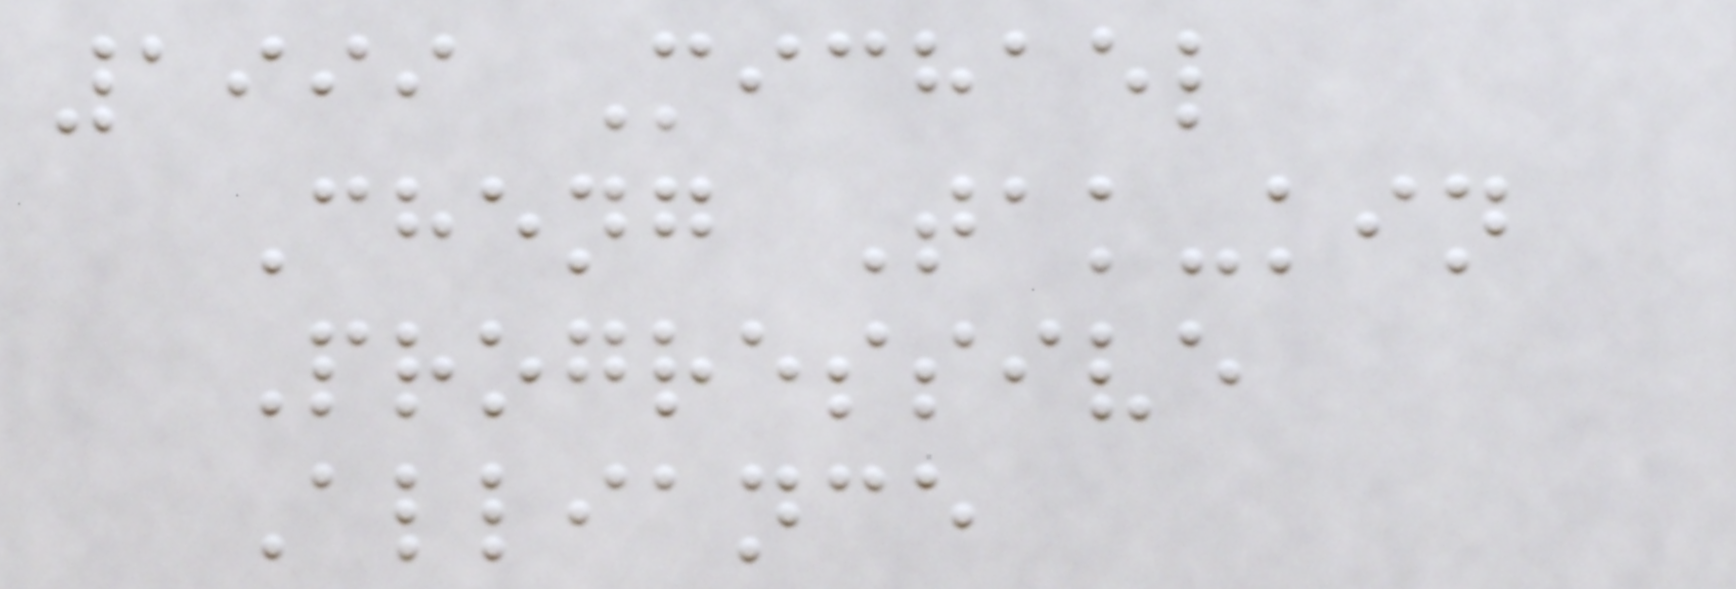1999 Michael
Cheng Tak-kin
Progressive
Alliance
